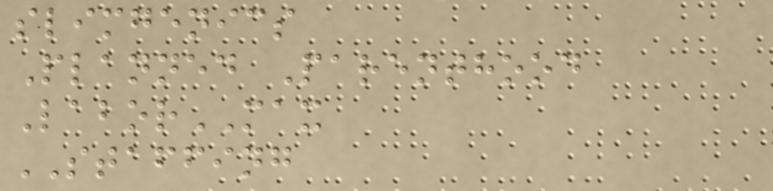slimgenics
Planned Parenthood
LaborMAX
STAFFING
